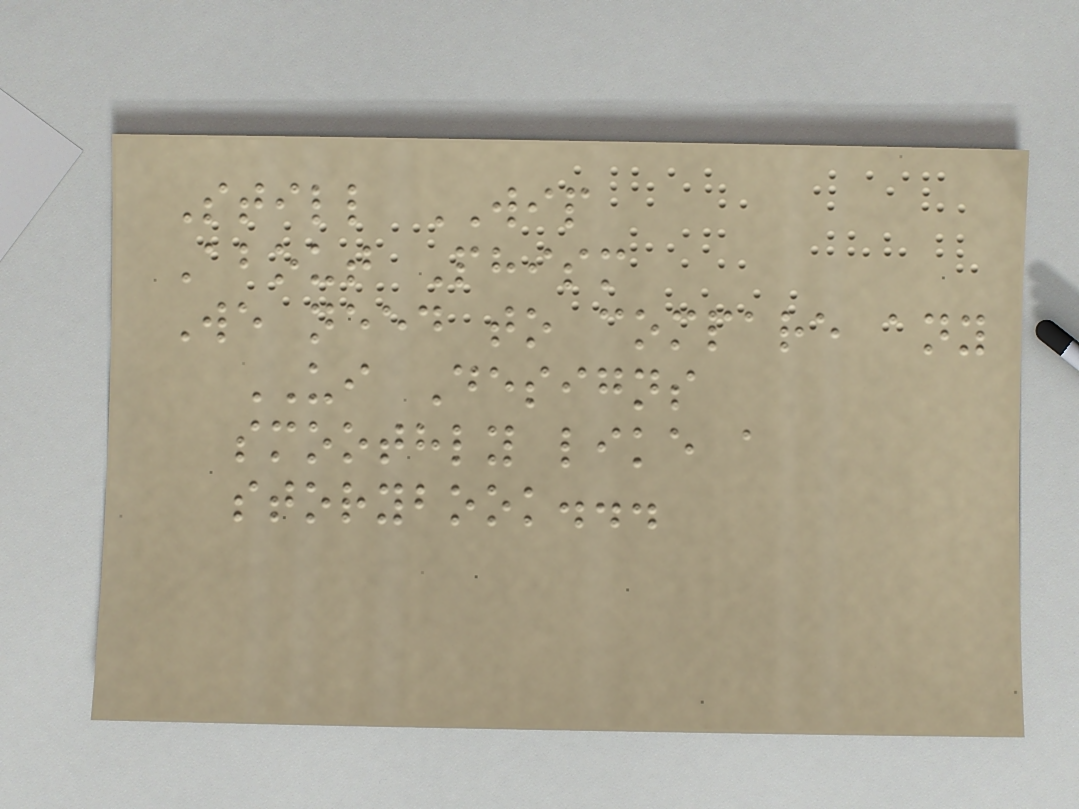Still WIP
About Phism
We need to compare any
UI Designs
smoothly like a
storybook...
